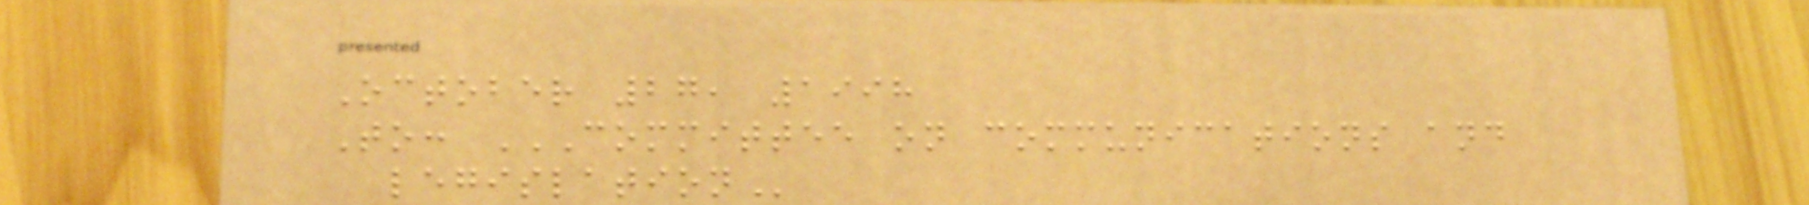October 27, 1998
To: COMMITTEE ON COMMUNICATIONS AND
LEGISLATION
